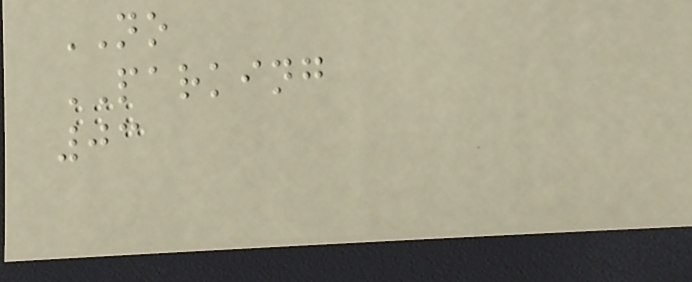NO
PARKING
03
